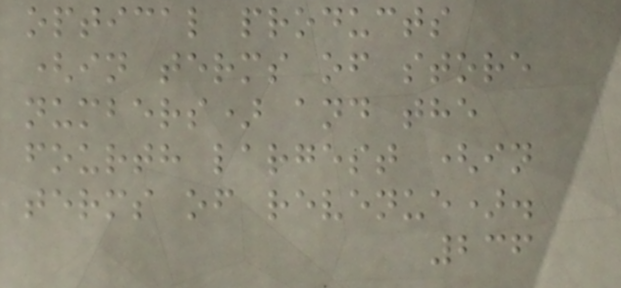optical products
(in terms of store
numbers) and the
fourth largest (in
terms of revenue).
236
